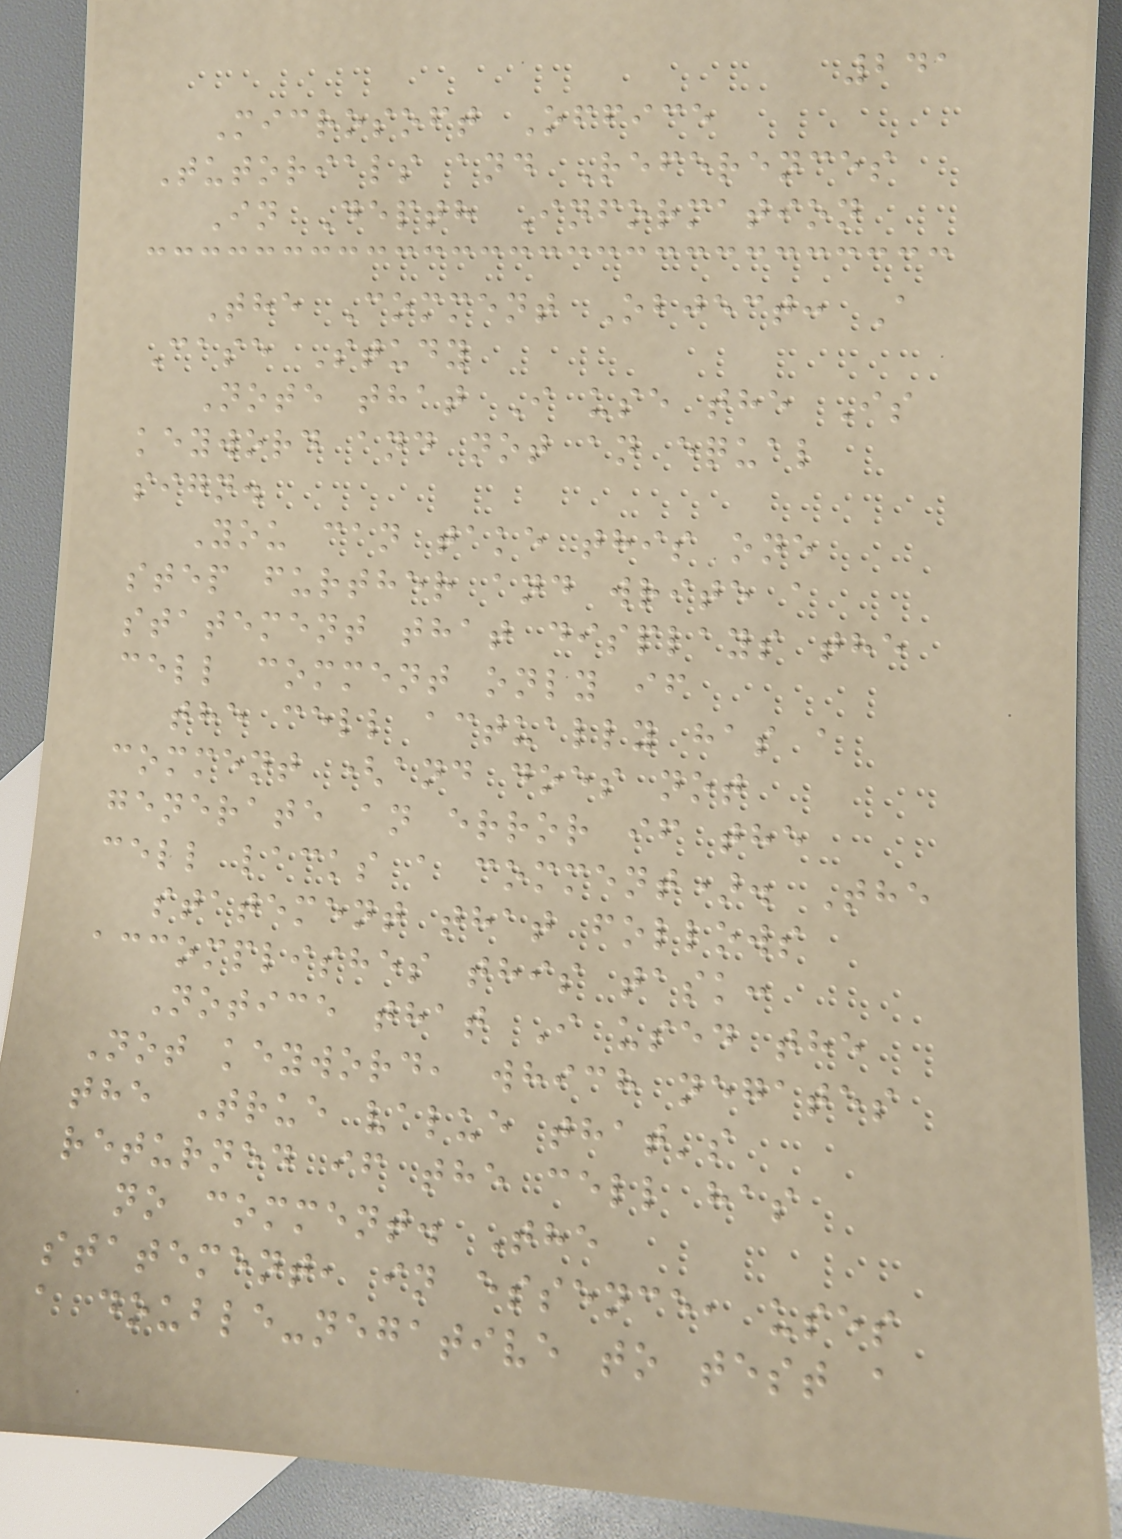241
Microsoft Office
Tutorials and References
In Depth Information
The Comment Object: A
Case Study
Note that I use the Is
keyword and not an equal
sign.
You can take this one
step further and write a
statement that displays the
cell comment only if
the cell actually has a
comment (and does not
generate an error if the
cell lacks a comment). The
statement that follows
accomplishes this task:
Notice that I used the
Not keyword, which negates
the True value that's
returned if the cell has
no comment. The
statement, in essence, uses
a double-negative to test a
